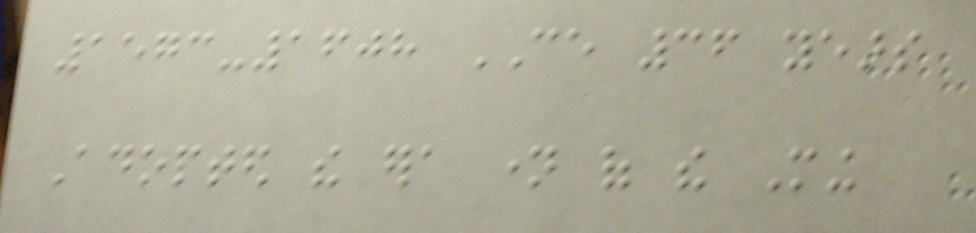1573-1608 CE 36 years
Adopted the era name of the Ming
